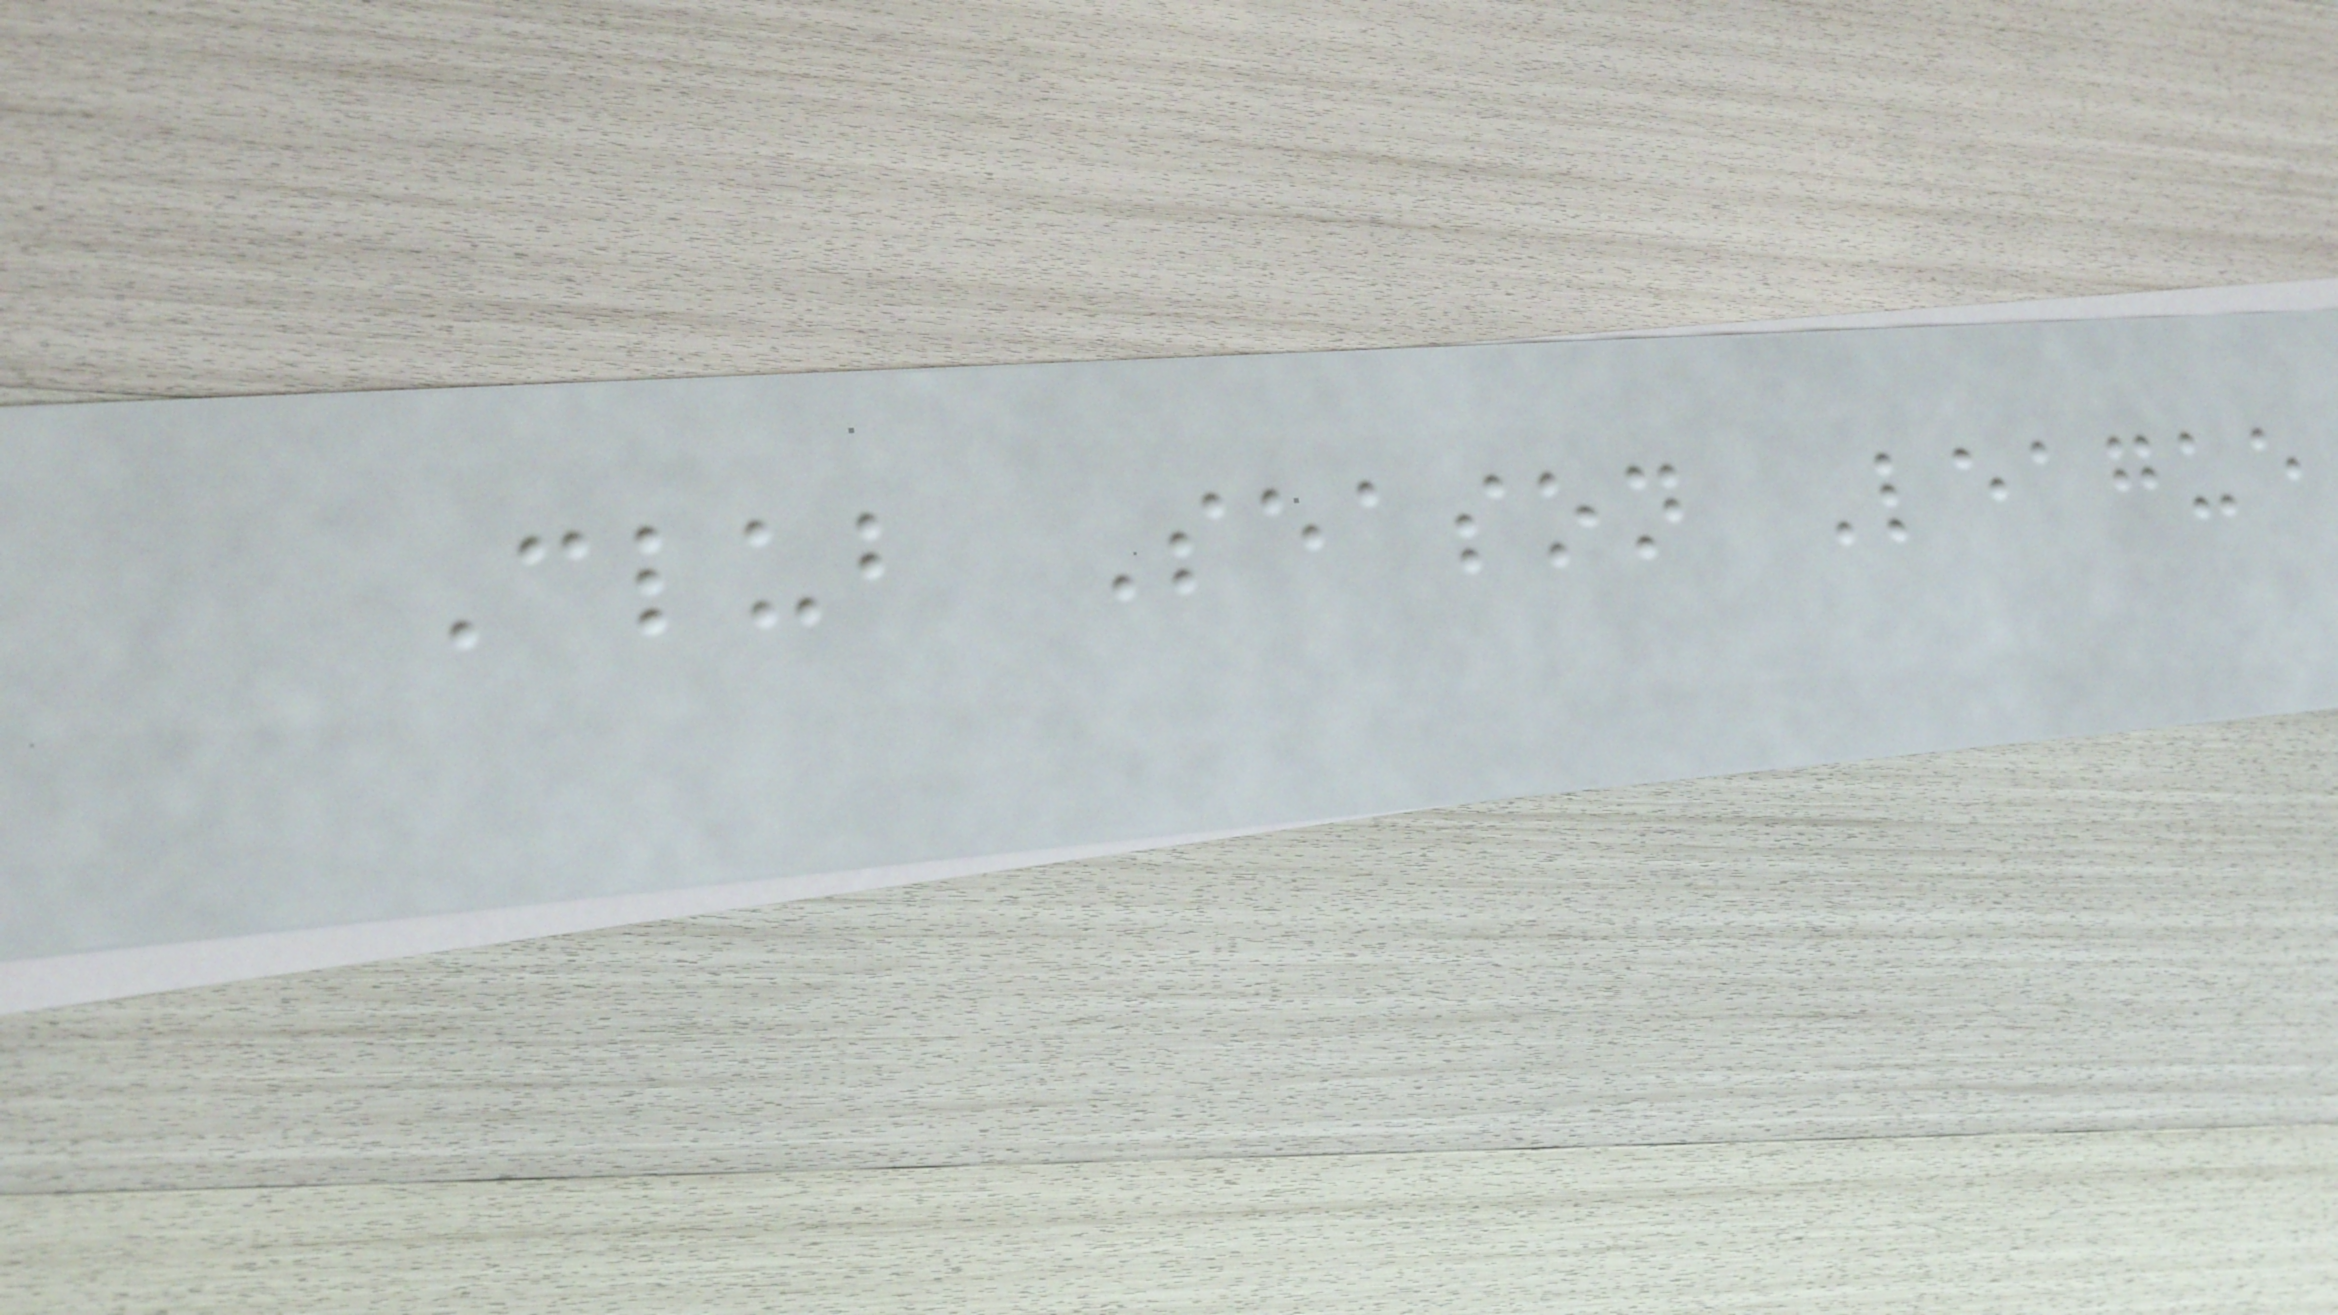Club Season League
